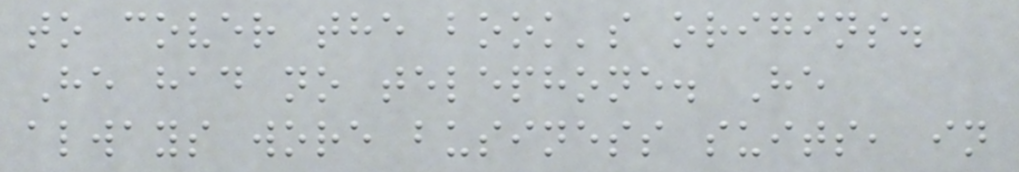to cover the book's origins.
He had no telephone. He
always wore business suits, in
